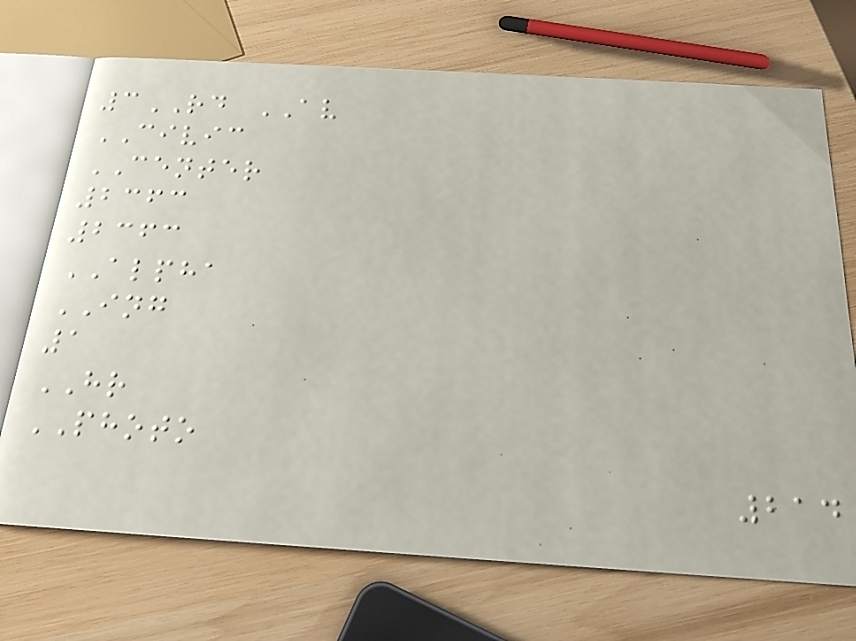3RD AV
CIVIC
CENTER
2363
2363
ALPHA
ING
1
HR
PHOTO
214
